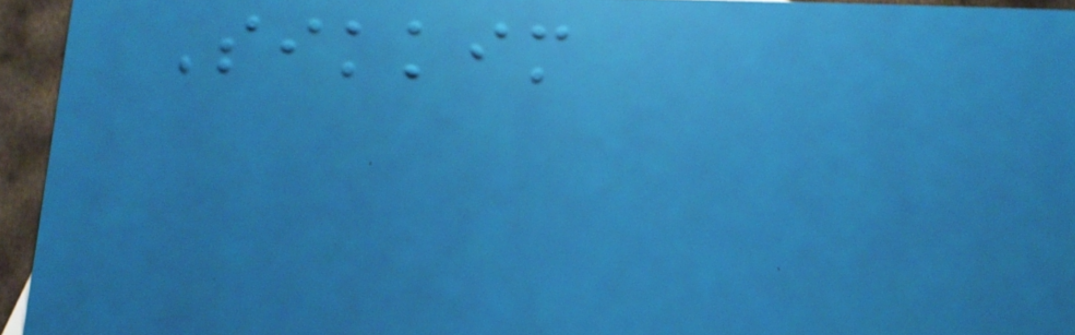Sikkim
